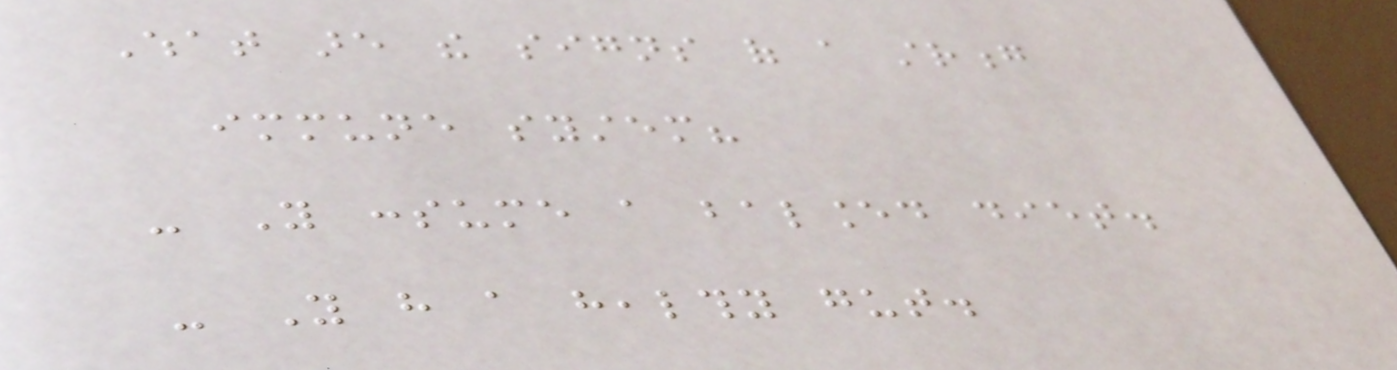What are the signs of a strong
immune system?
- You consume a balanced diet.
- You have a healthy gut.
